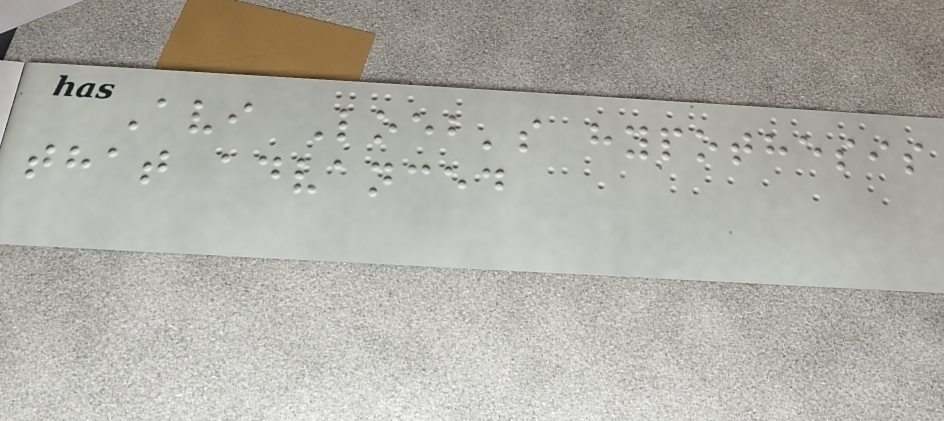Avi Loeb's hypothesis
that advanced
